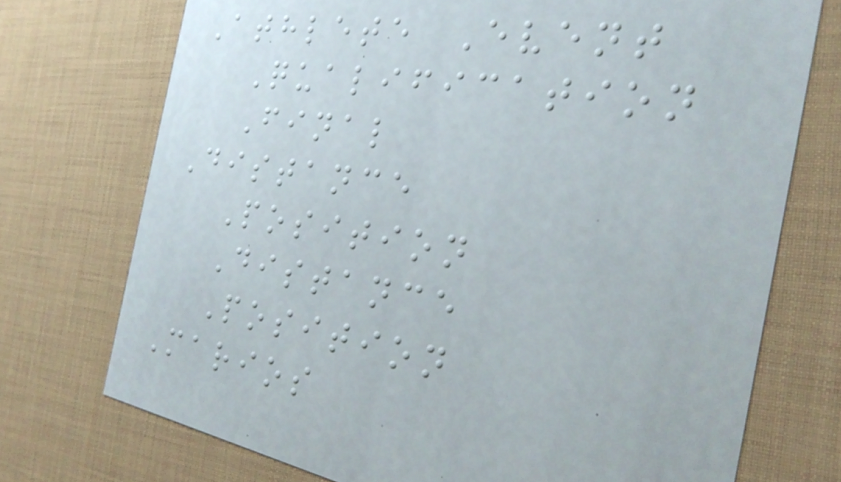Athlete Event
Qualification
Final
Distance
Position
Distance
Position
Marios
